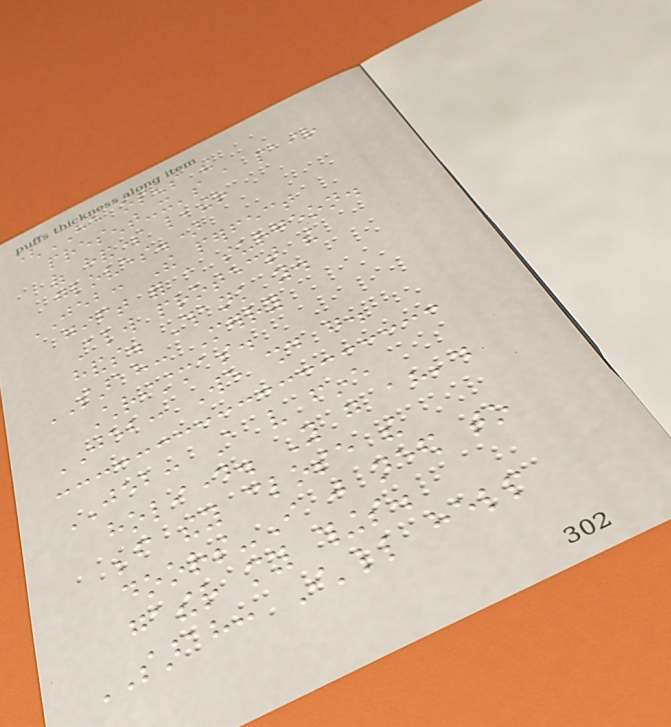(HE opens the
present-it's a pair
of handsome leather
gloves.)
JEB: The perfect
gift for a surgeon.
Always protect the
hands. Thank you.
SARAH: Merry
Christmas.
JEB: We should go.
JEB: A very fine
holiday. You go ahead
before they close the
doors-I just need to
gather my things.
SARAH: I'll help
